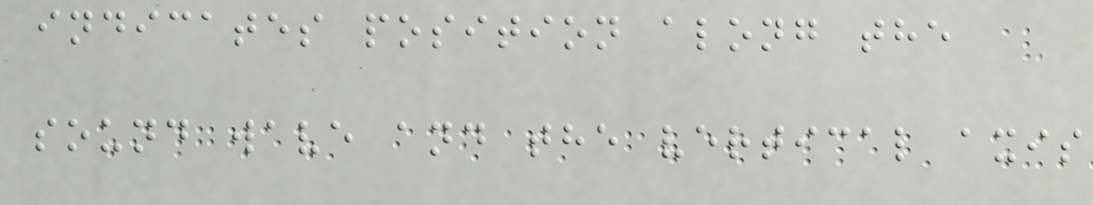indicates position along the
sound wave and the vertical axis
